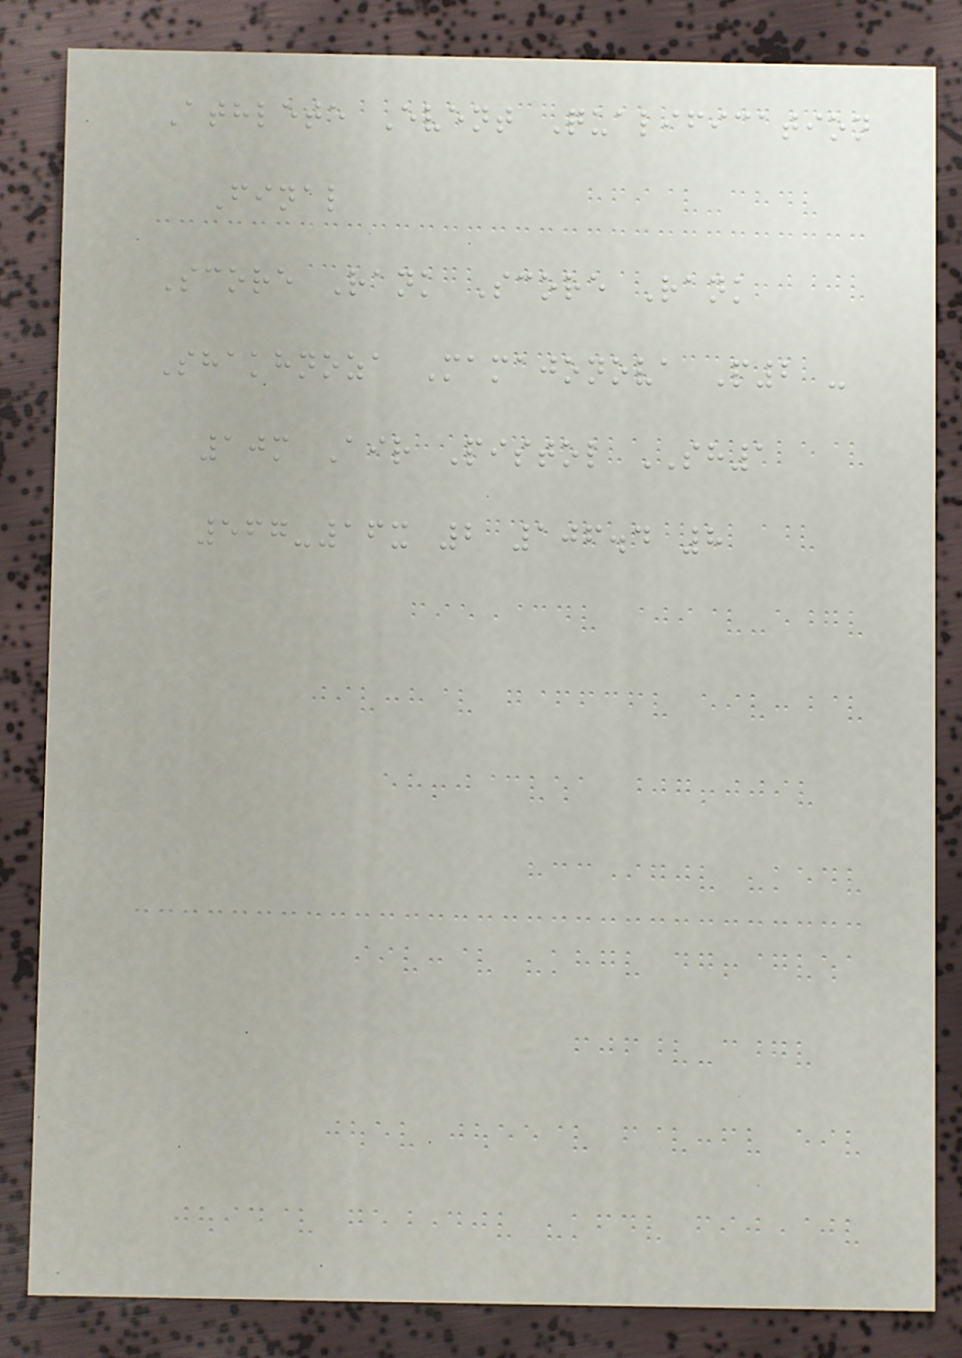Athlete Event Qualification
Final
Score Rank Score Rank
Shakhnoza Mamajonova P2 -
10m Air Pistol SH1
567-16x 2 106.4 8
